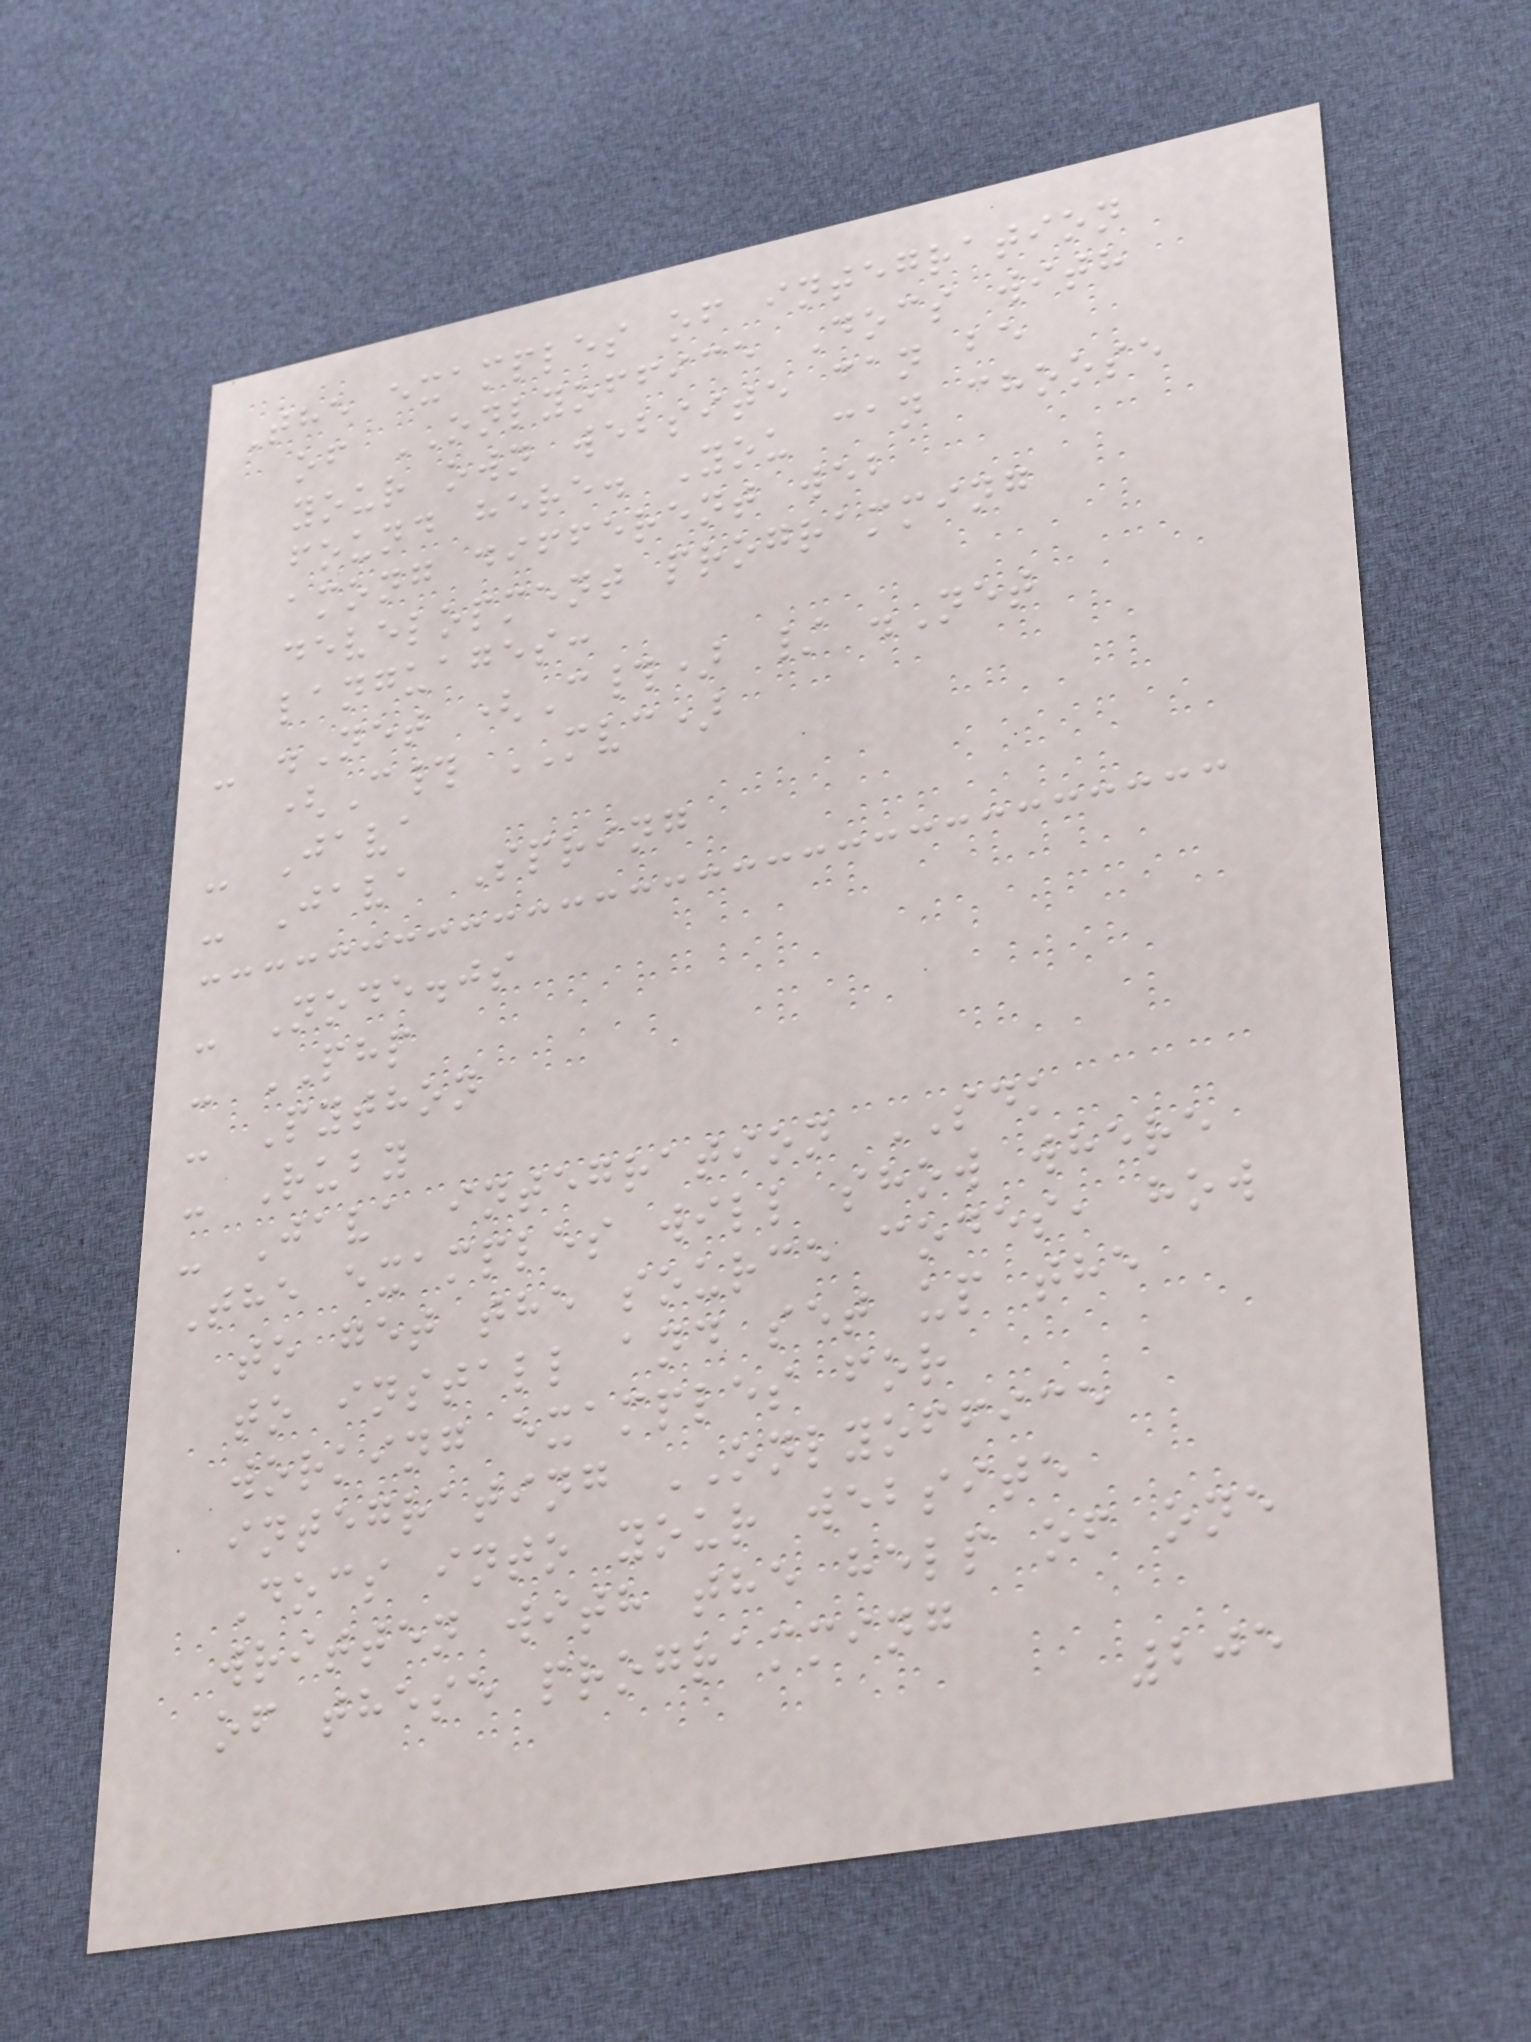The examples of integration
of ONLYOFFICE Docs with
your own website can be
found here. You can choose
among different web
development programming
languages:
- .Net (C#) / .Net
(C# MVC)
- Java
- Java Spring
- Node.js
- PHP
- Python
- Ruby
- Java integration SDK
The examples will show where
to get the source codes, how
to install and set up the
working examples for
integrating ONLYOFFICE
Docs into your website
written with the help of one
of these programming
205
